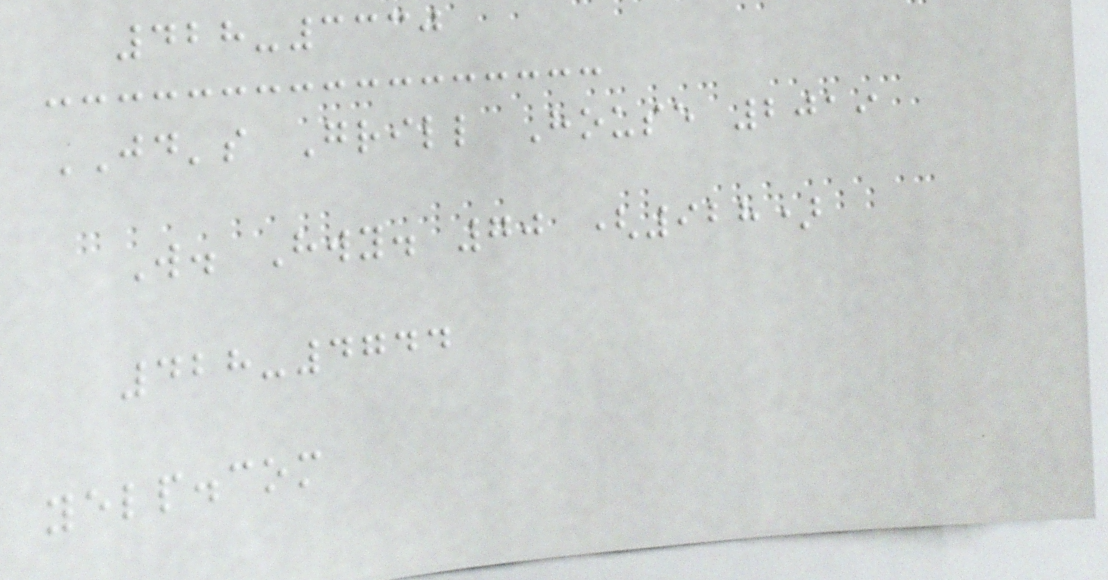428-3330
JD's Grill House 2019
W. Hwy. 70 (928)
428-4744
yelp.com
